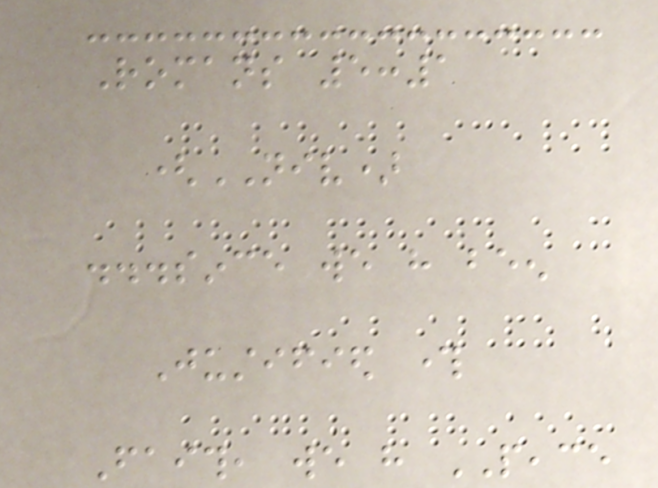Romans 5:1
(NIV)
...since we have been
Justified through
Faith, we have PEACE
